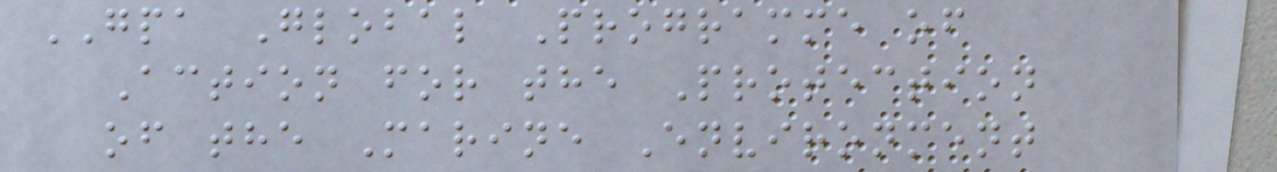GPA Global Programme of
Action for the Protection
of the Marine Environment
